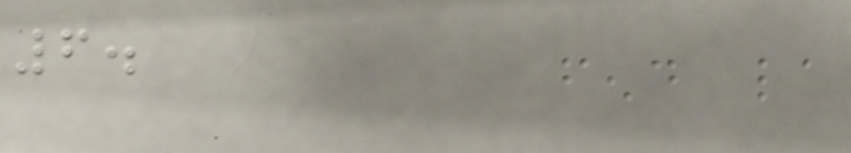6.
